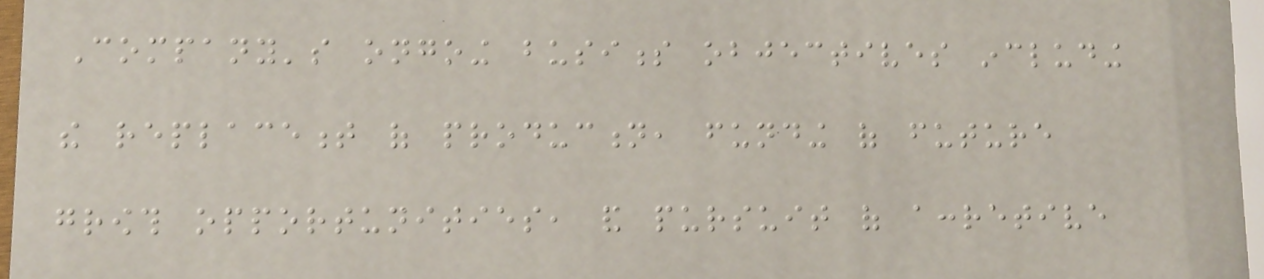Company's ongoing business objectives including
the replacement of production, funding of future
growth opportunities, and pursuit of accretive
